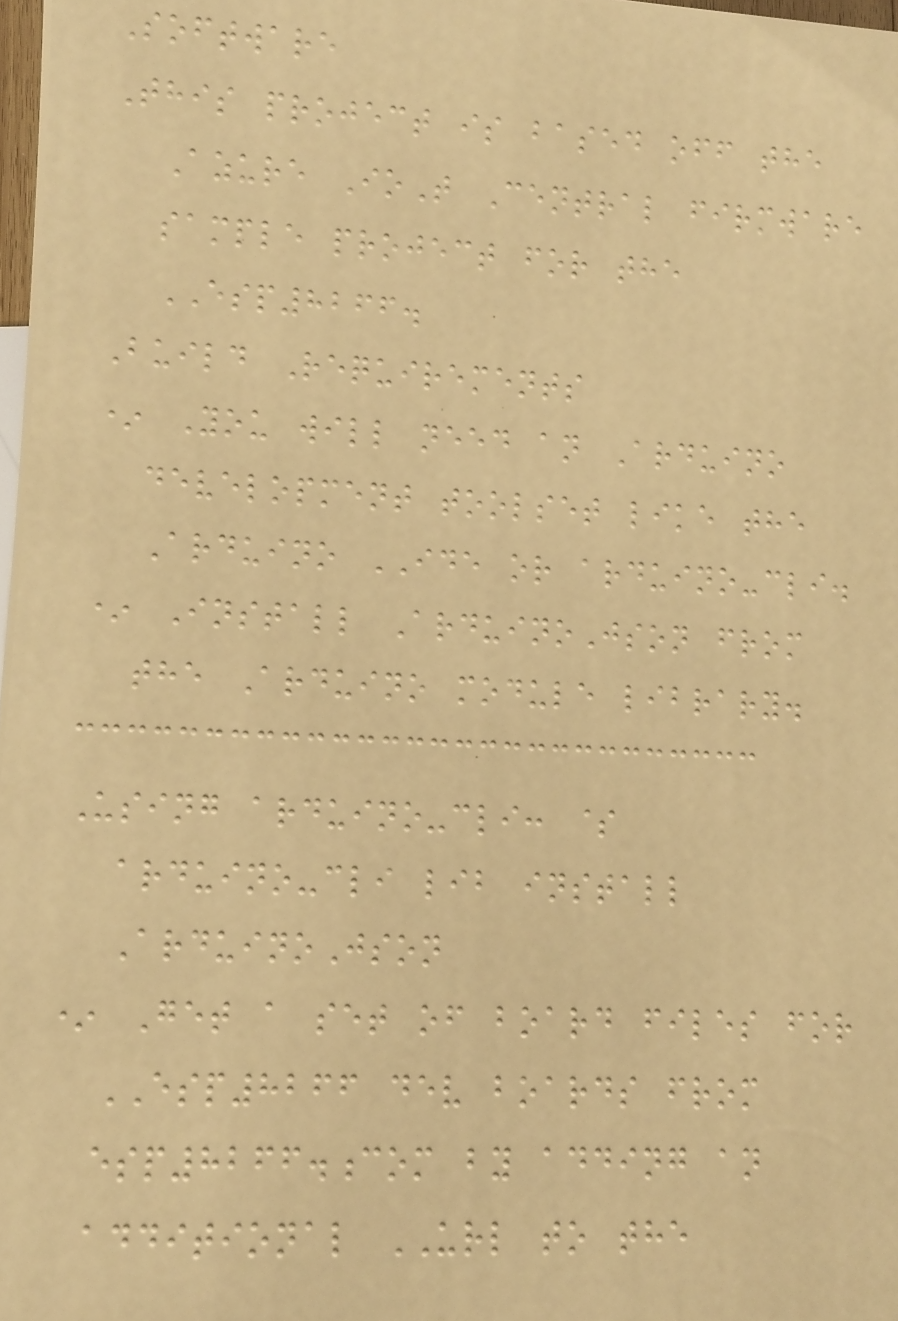Software
This project is based off the
Azure IoT Central firmware
sample project for the
ESP8266.
Build Requirements
* You will need an Arduino
development toolset like the
Arduino IDE or arduino-cli.
* Install ArduinoJson from
the Arduino module library.
Using arduino-cli: $
arduino-cli lib install
ArduinoJson
* Get a set of board files for
ESP8266 dev boards from
esp8266.com by adding an
additional URL to the
